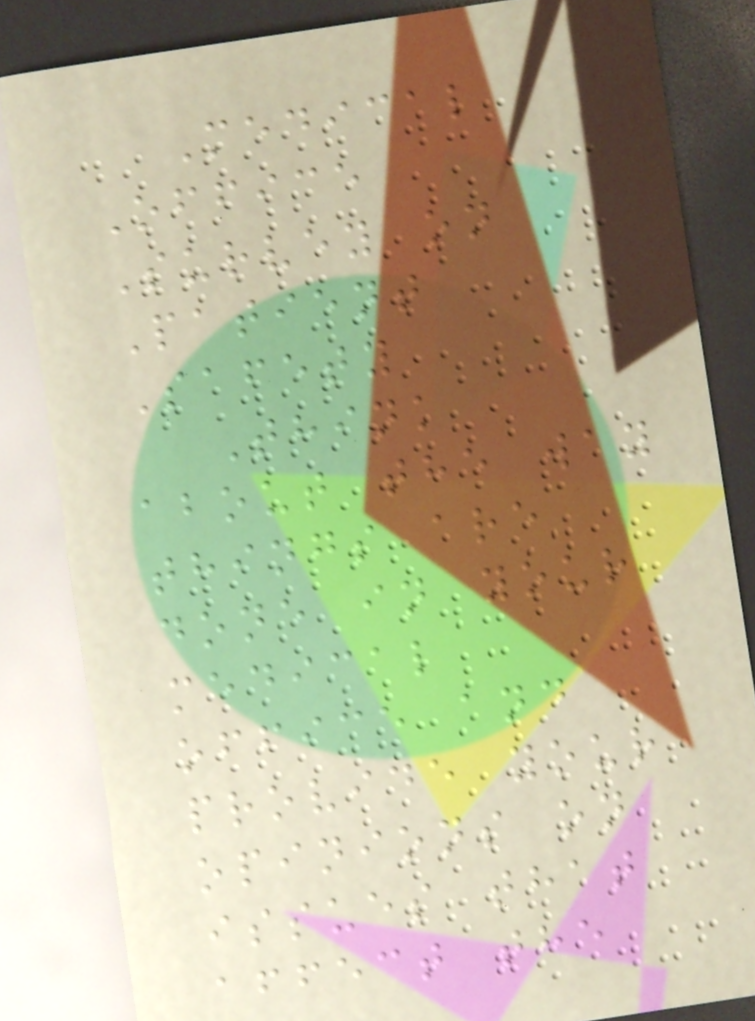Medical
Office
Survey on
Patient
Safety
Think
about the way
things are
done in your
medical
office and
provide your
opinions on
issues that
affect the
